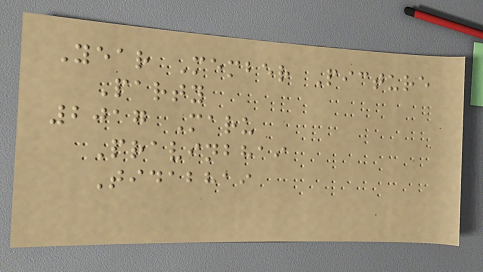Year Member Picture
Party
2017 Maru
Pravinbhai
Tidabhai
